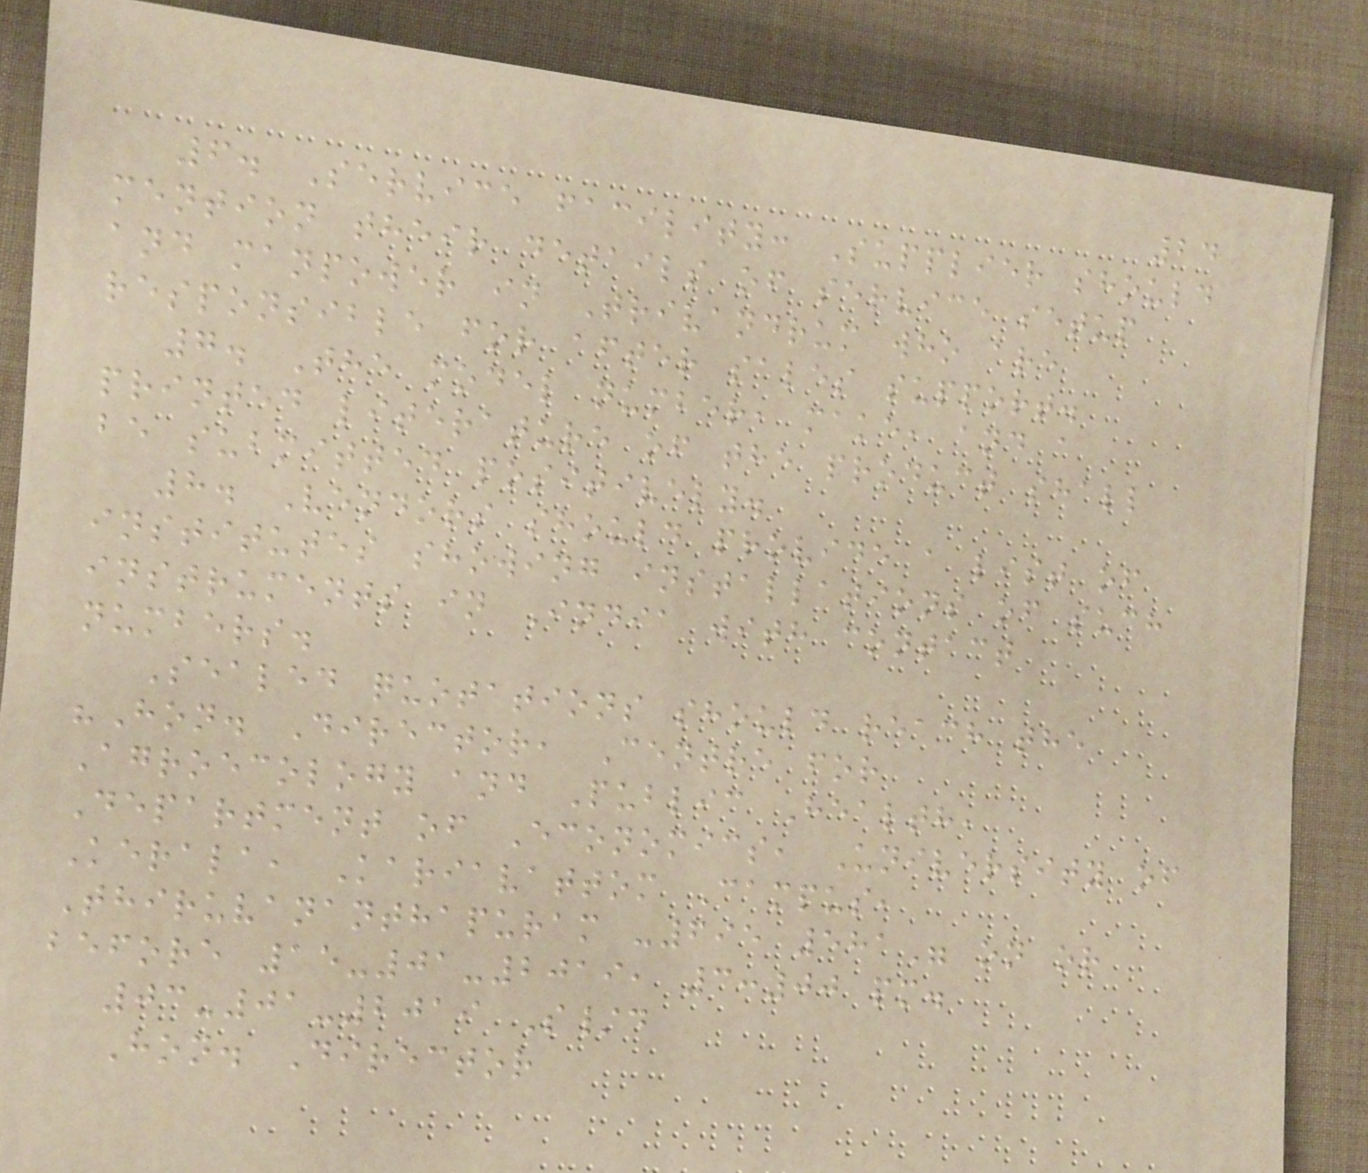24
6. Service facility: Supplier should
mention their details of service setup
and manpower in Trivandrum who are
responsible for after sales support.
7. The model number, make, and a
printed literature of the product shall
be submitted positively.
8. Vendors should provide a list of
institutes showing installations of such
instruments in India with contact
numbers.
Sealed quotations should reach the
"Hon. Director, Centre for
Agroecology and Public Health,
Department of Economics, University of
Kerala, Kariavattom Campus,
Thiruvananthapuram -695 581" on or
before 15-01-2019, 3:00 pm.
03-01-2019 S/d
Hon. Director
